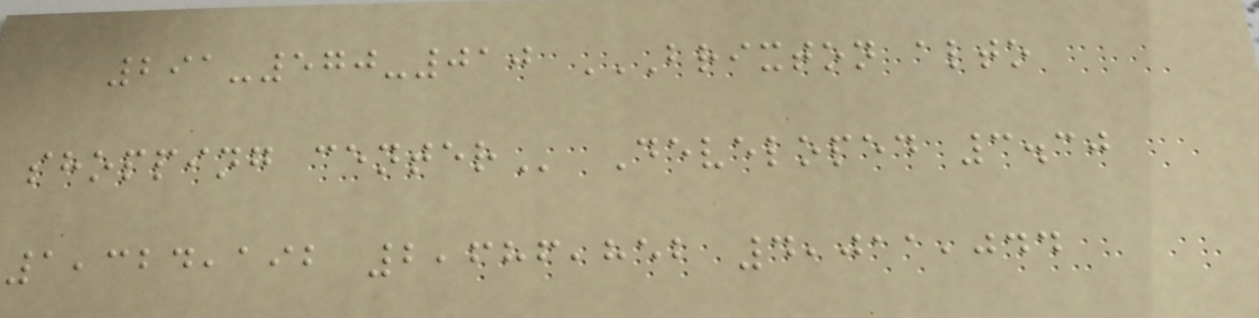291-570-010 BRIXTON ALTO
SHOPPING CENTER Developed 3.30
1,324,192 2,686,852 4,011,044
